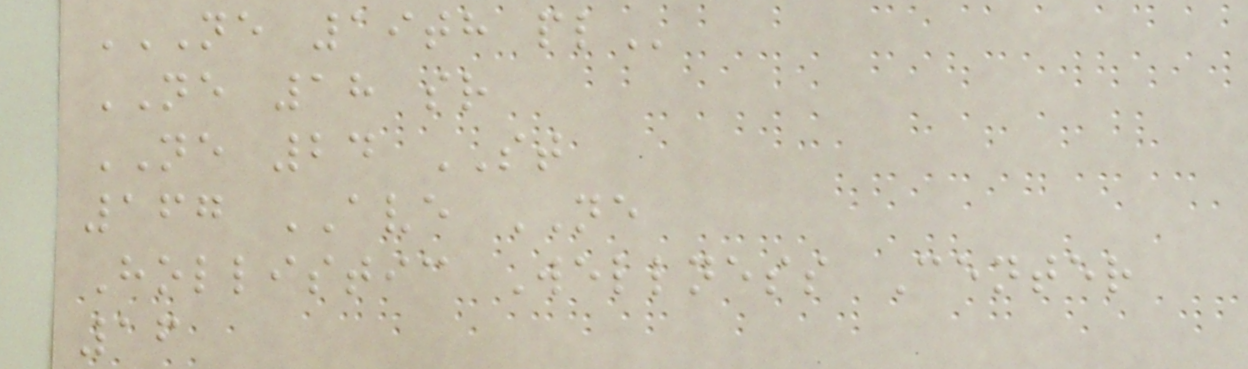NE 19TH PL
NE 18 sr
NE 24 ST
167 AVE NE
Hollistic Wellness Center
16
